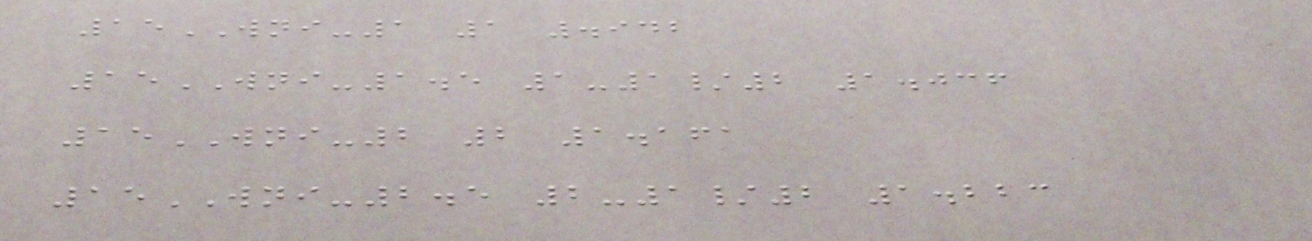15WNI-1 1 .942
15WNI-1.5 1-1/2 1.036
15WNI-2 2 1.161
15WNI-2.5 2-1/2 1.223
